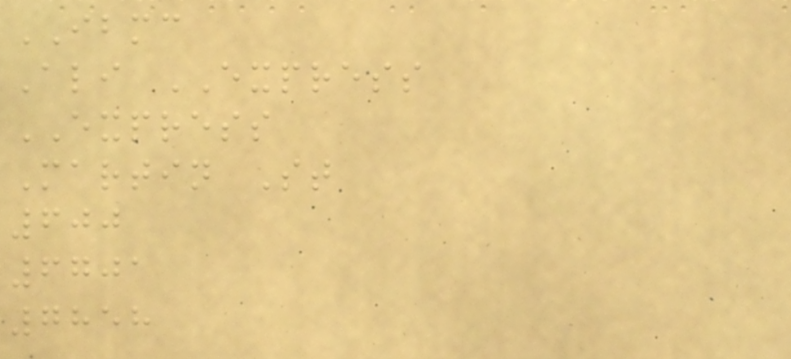IBMC
Ali EXPRESS
EXPRESS
Martin St
600
6701
7858
